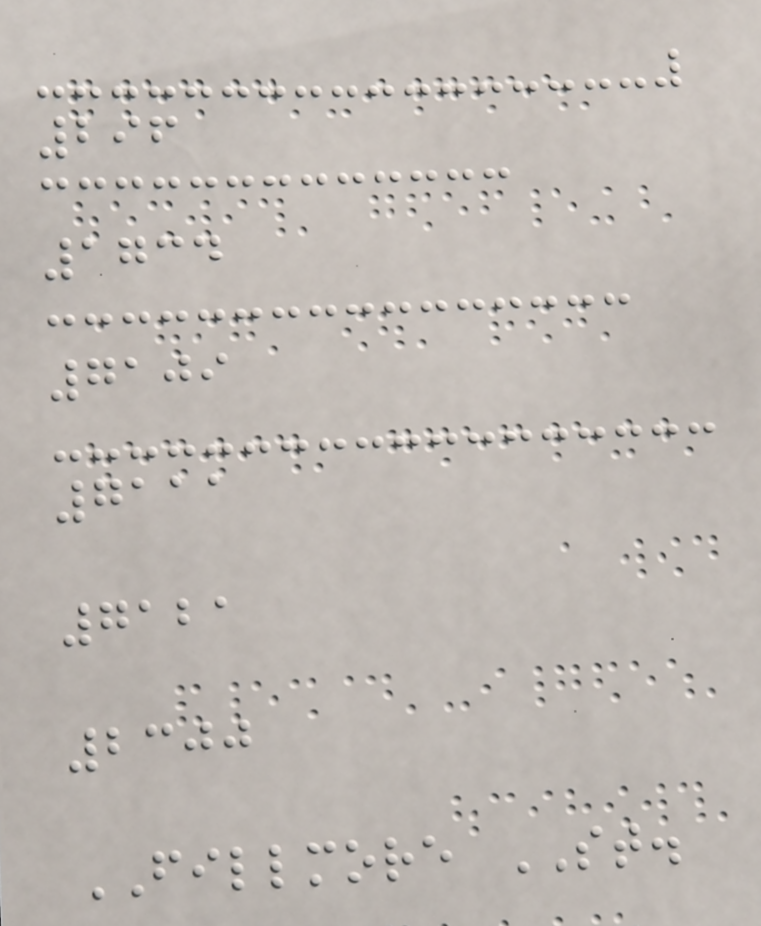296
1734
7109
7111
7121
2300
FILLMORE ST.
